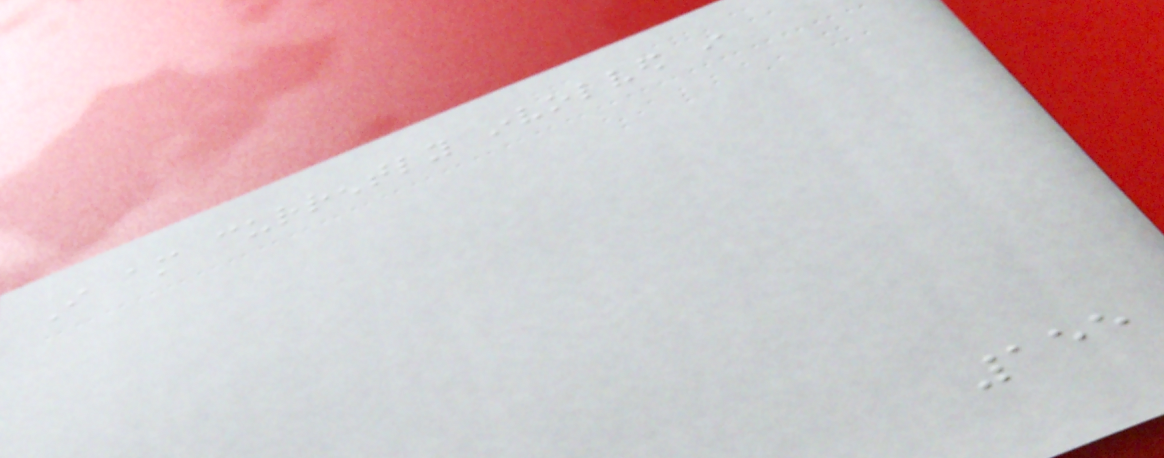I am currently involved in
155
